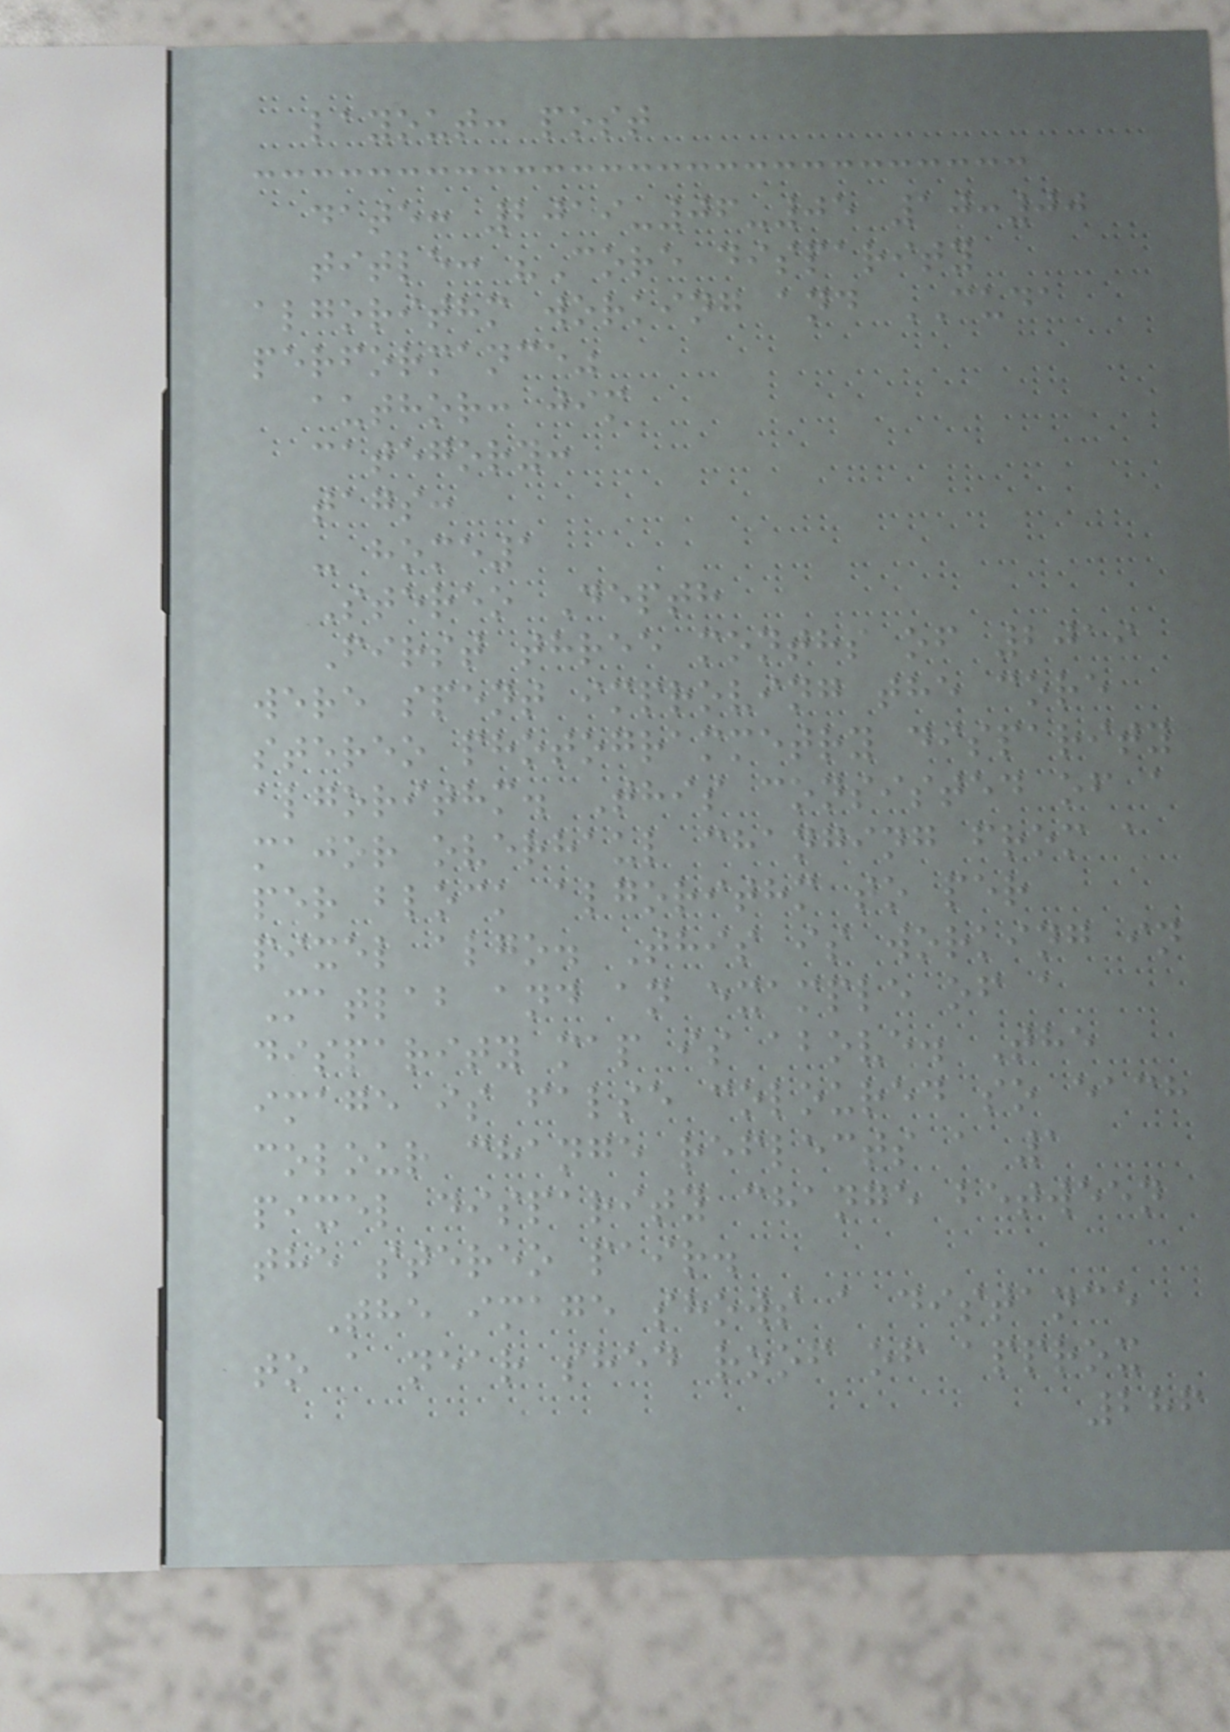layout: post
date: 2019-06-05 10:00
title: "Core disparity
algorithm working and CUDA
performance"
author: jim
category:
tags:
- home1
Stereo Depth
First three months of 2019
were spent improving the core
stereo photogrammetry disparity
algorithm. This consisted of a
major overhaul changing from a
per block algorithm to per
pixel algo. This is working in
Matlab and an example of a
disparity map is above. The
image is false coloured so each
colour change reflects a 1
pixel disparity change between
the stereo pair.
The image shows a distance
to a near shed roof of approx
286
